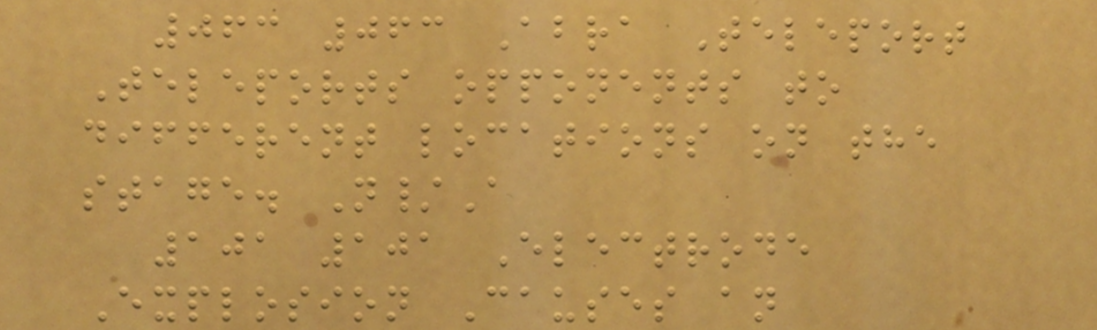063 063 Abra Teleport
Teleports opponents to
different locations on the
stage. N/A
101 101 Electrode
Explosion Causes an
